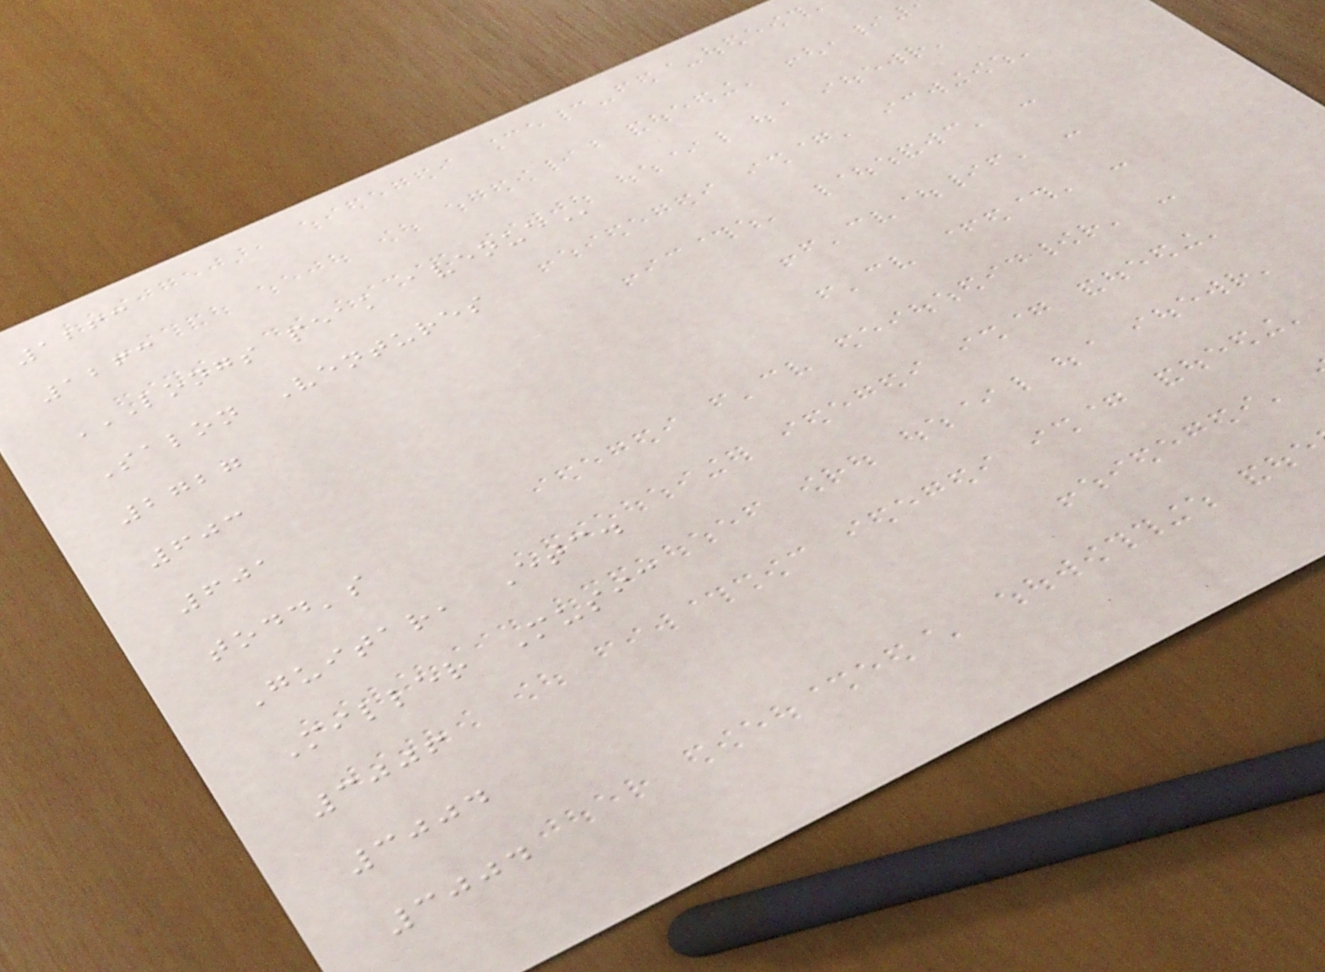1263
1263
LONGS PEAK AVENUE
Salon Ventures
2727
603
601
todd's
Guitar, Etc.
Miller Music
3006
3004
3004
